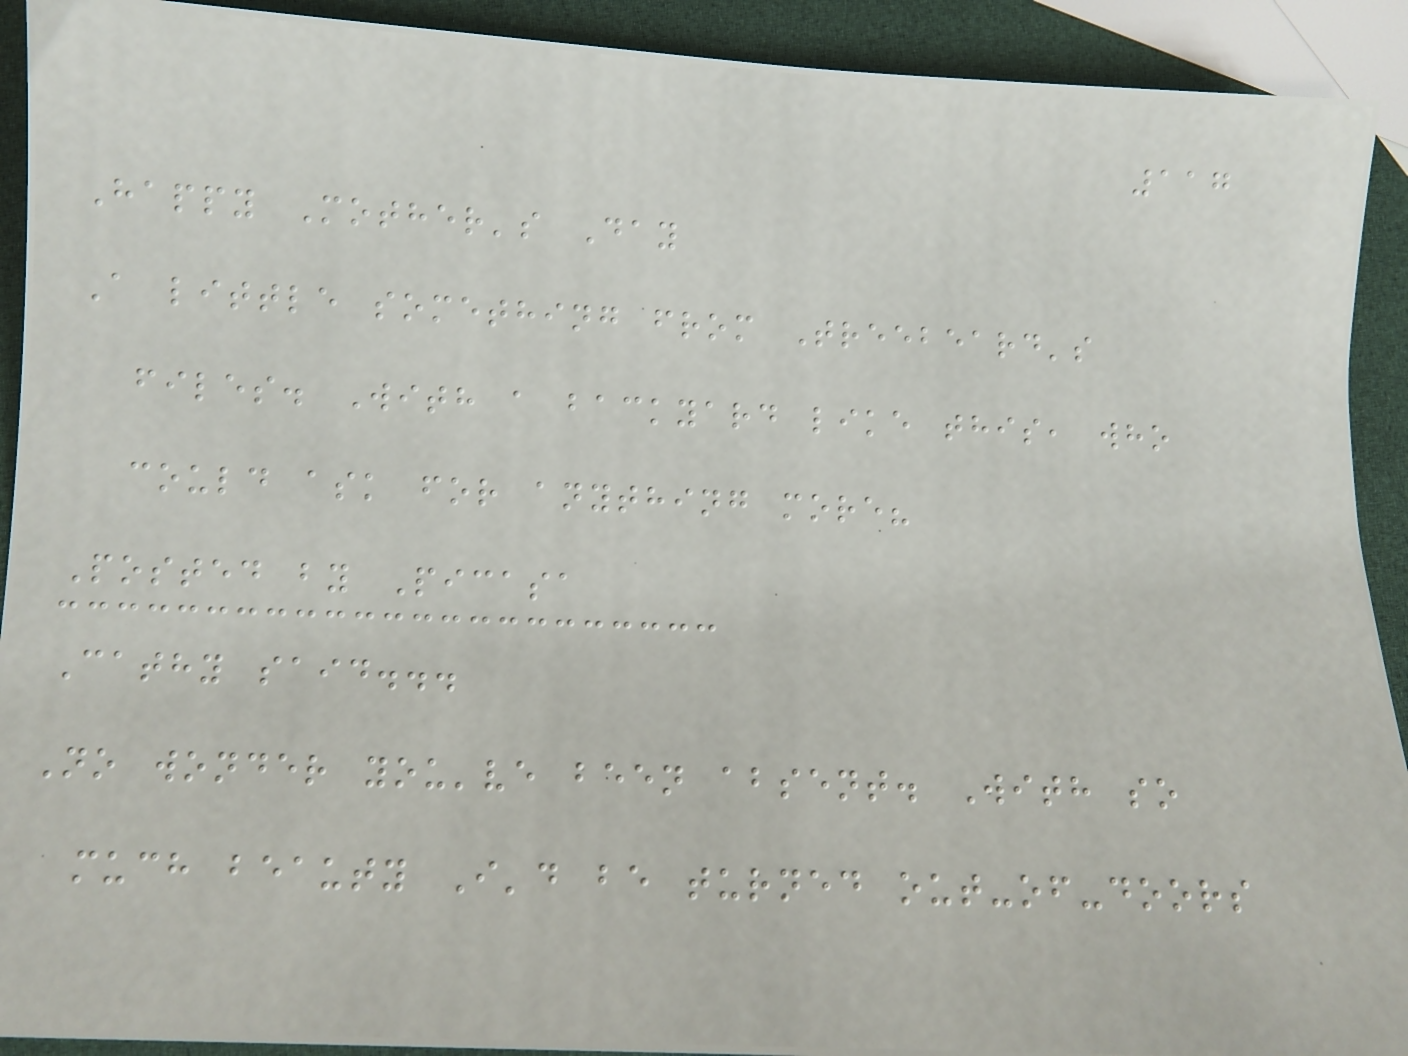117
Happy Mother's Day
A little something from Treebeard's
files. With a backyard like this, who
could ask for anything more?
Posted by Picasa
Cathy said...
No wonder you've been absent. With so
much beauty I'd be turned out-of-doors
